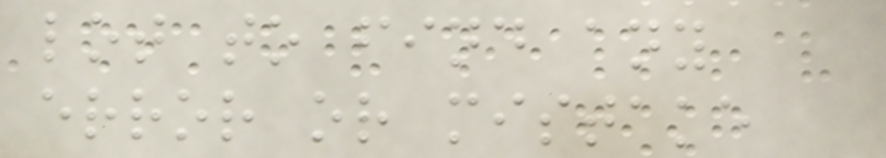lot to find any
error or mistake
